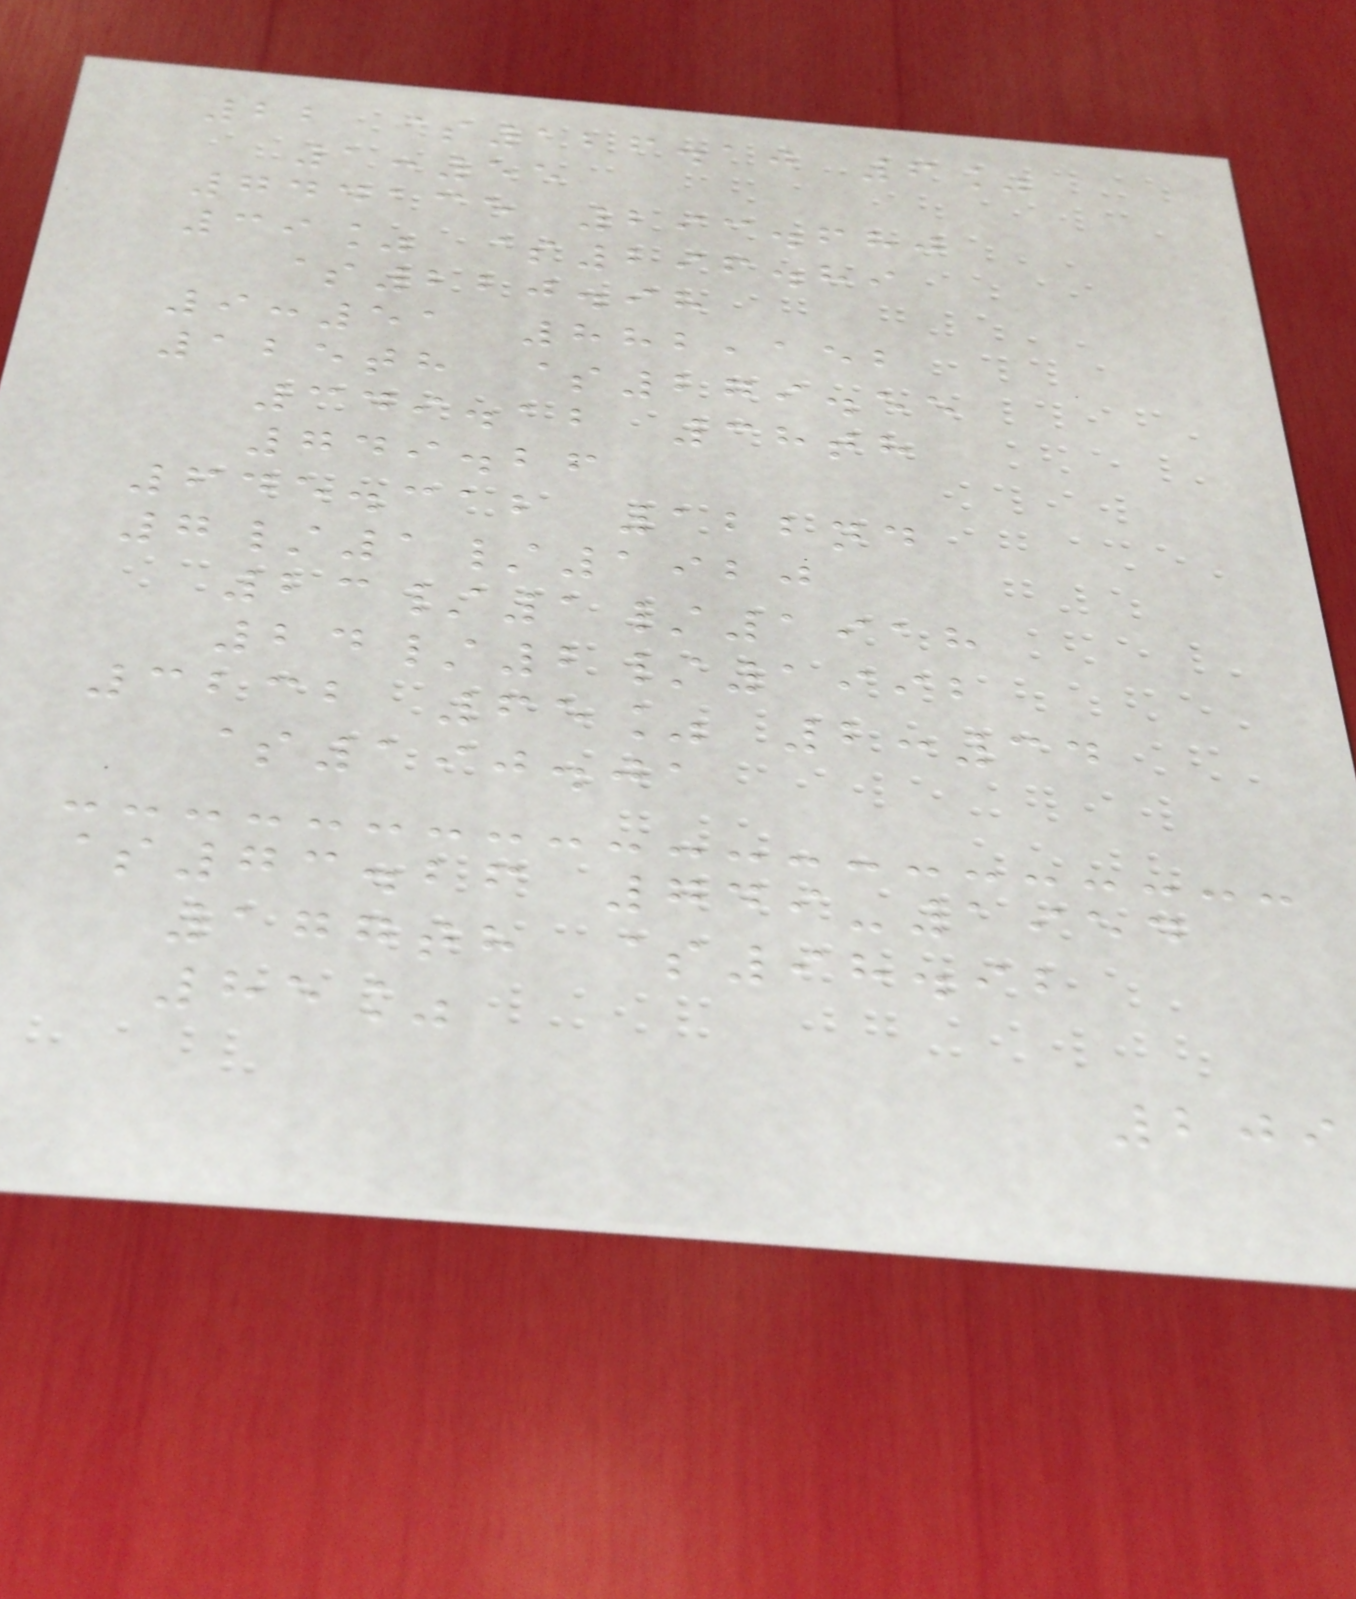22 $126.10 6%
1:55
744135 293.680
39% $296.89
$220.98
9:51 882,152
125th $279.55
349.12 38th
749.26
645.312 122nd
7/1/1920
23/1/1918
24/2/1992
3232 65% 2:34
$190.01
$73.26 749-1954
177th $98.92
85%
209
